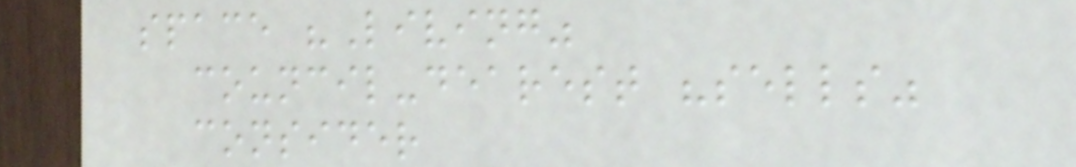space "Living"
council-dearest "sells"
consider
